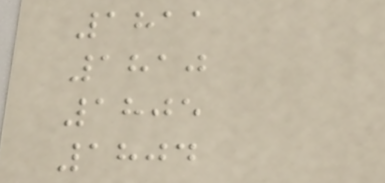1811
1810
1805
1804
